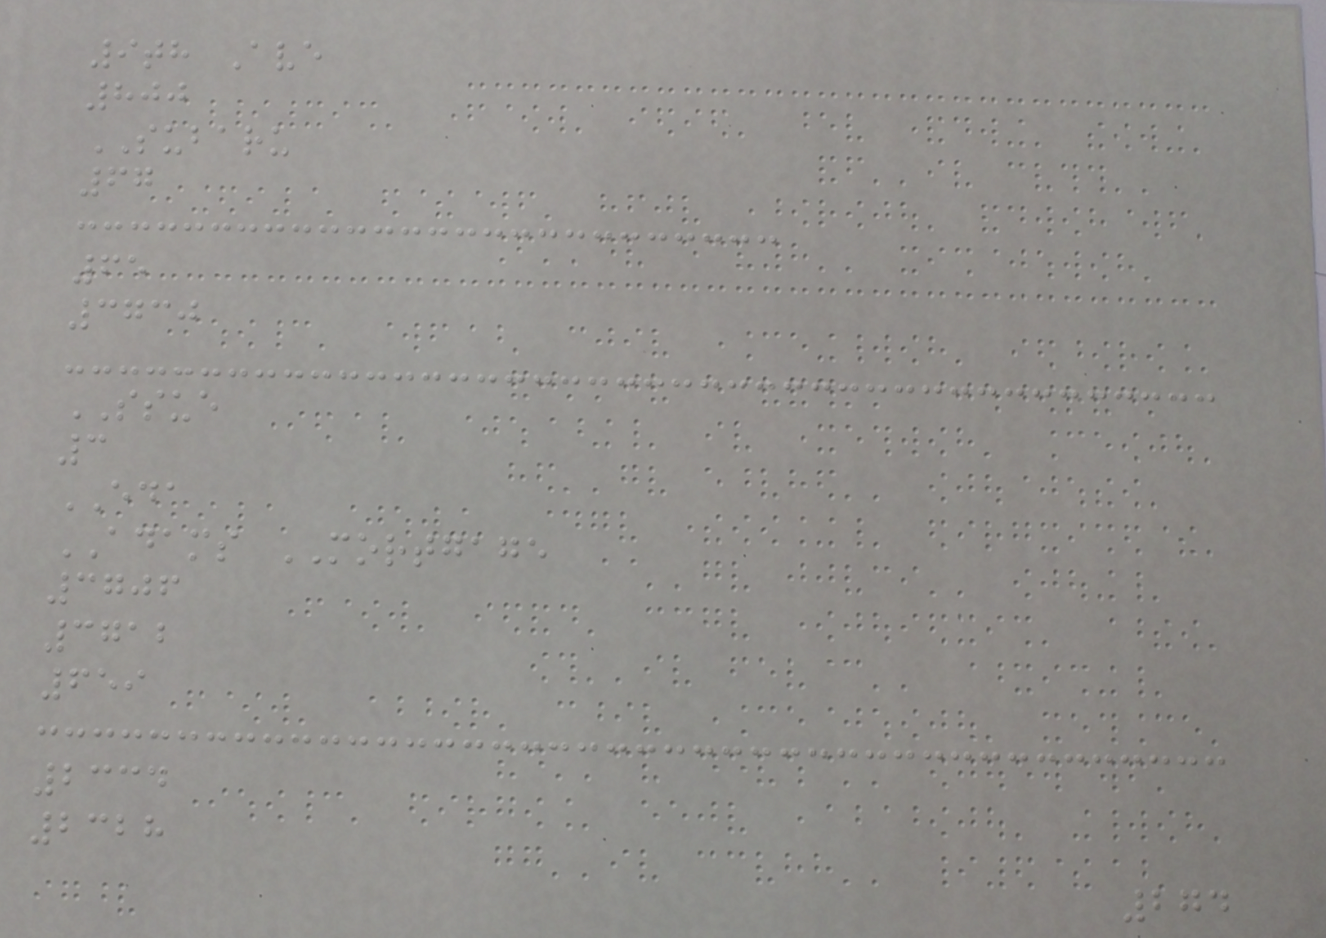9th Ave
800
SUBARU
67
65
3730
SSUE
3
EDA
ADAMS MORTGAGE
3706
3712
659
2334
2328
274
